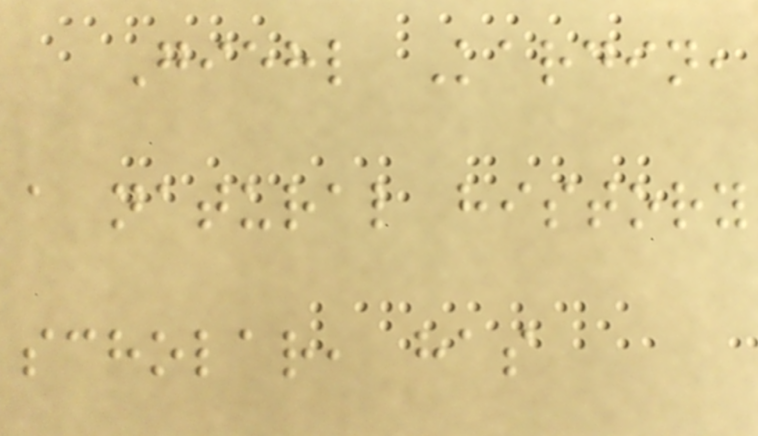Giehl Kardin,
a natural history
scholar, has
